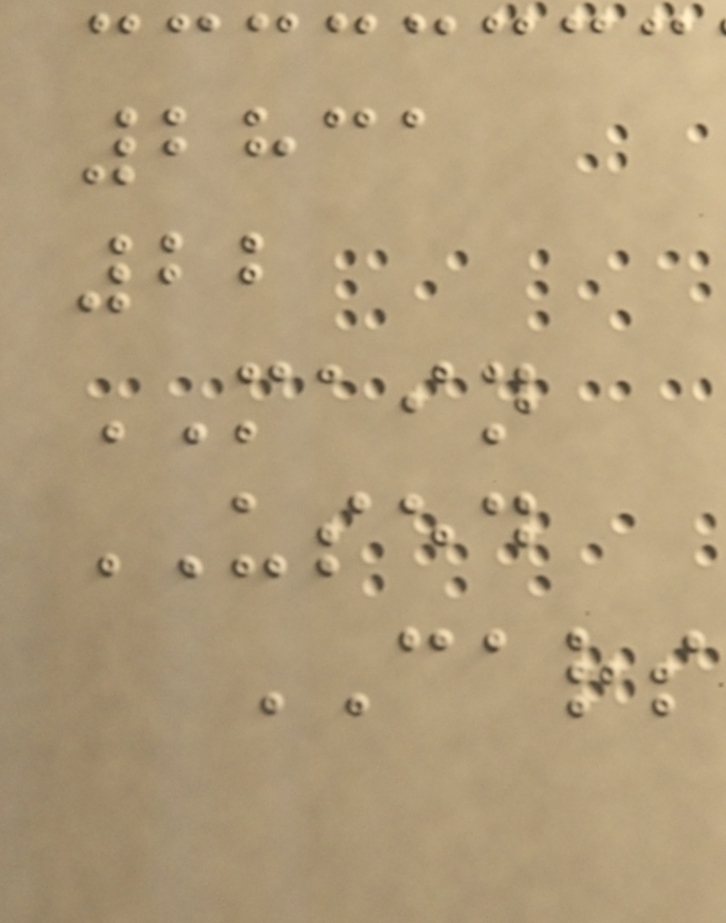2831
22
MAIN
USED
CARS
